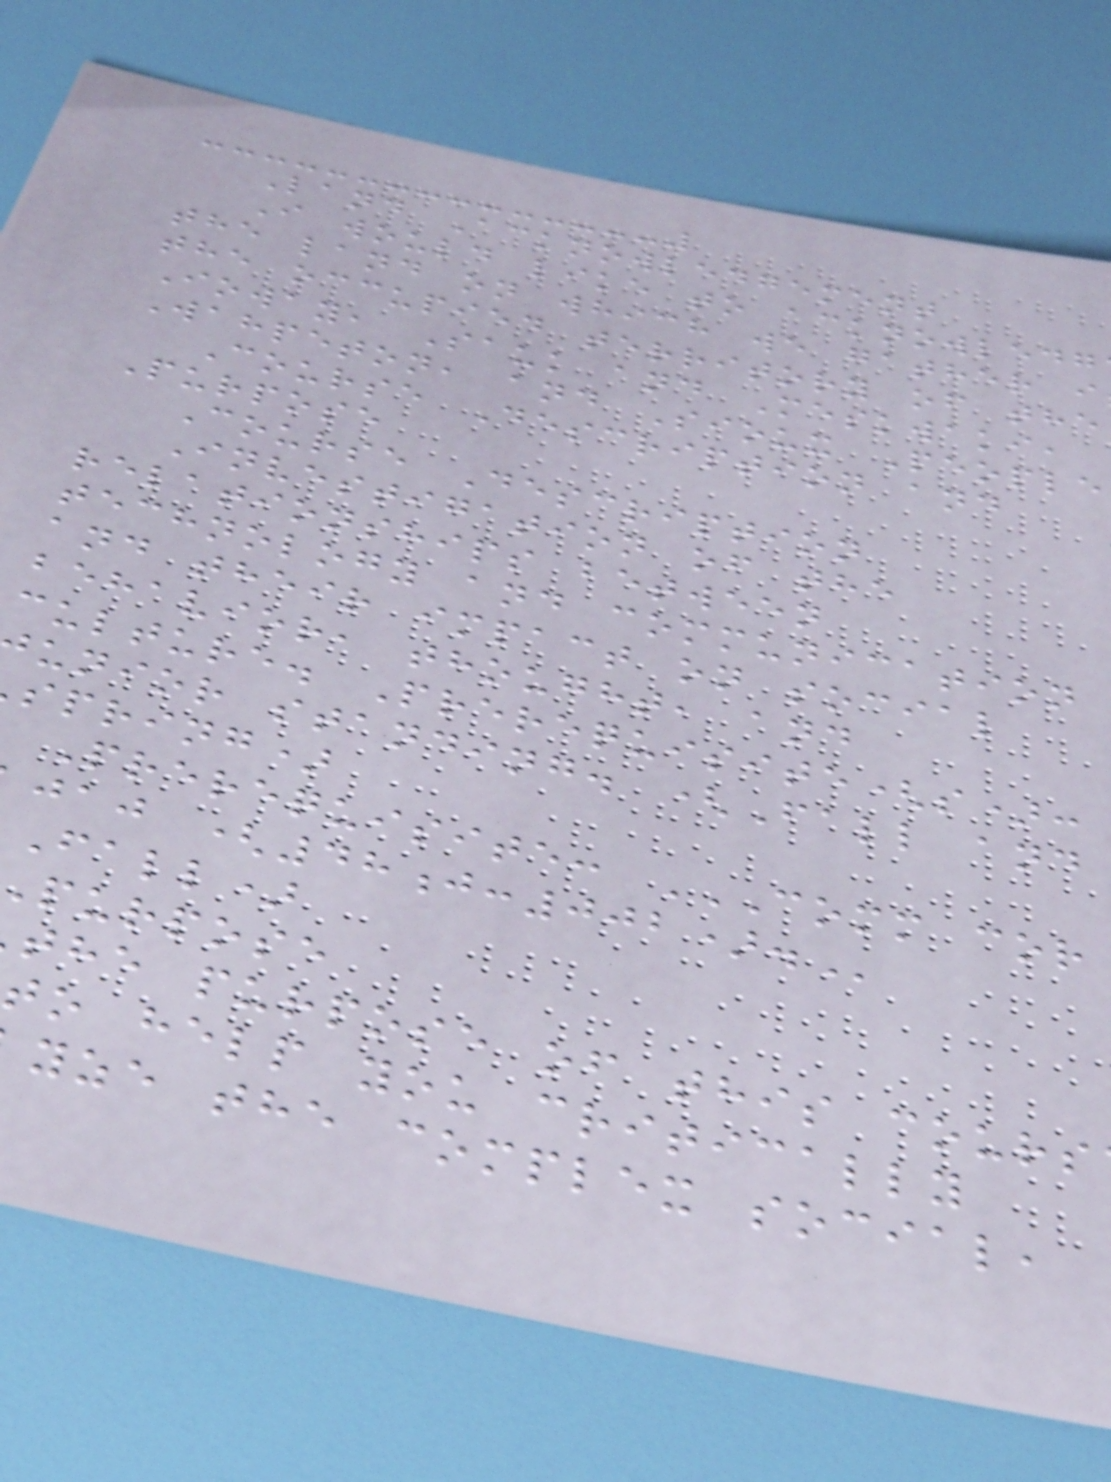Land Acknowledgement
I would like to acknowledg
the land on which we gather i
the occupied territory of the
Ioway, Sauk and Meskwaki,
Wahpeton, and Sioux People
Course Description and
Purpose
Course Description
Investigation of the
relationships between
technology and communication
and their impact on social
behavior, thought, and
culture. Prerequisite(s):
unior standing. (Fall and
spring)
Prerequisite: COMM COR
Fall)
purpose
the purpose of this cours
to help you critically
yze the complex social,
